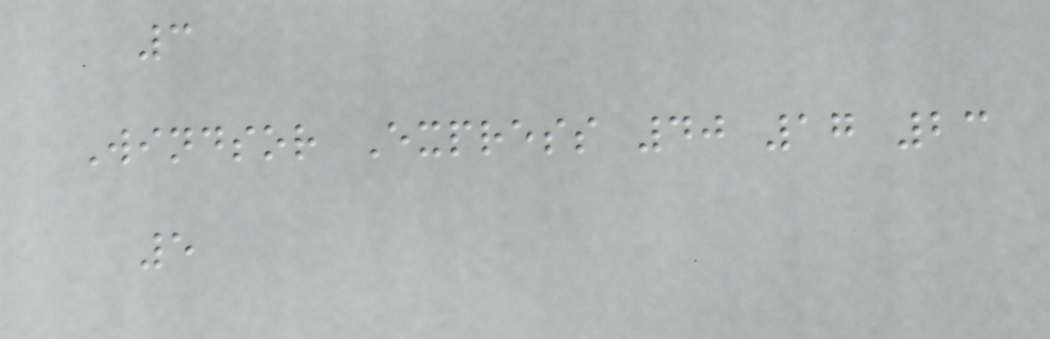3
Windsor Express 40 17 23
5
